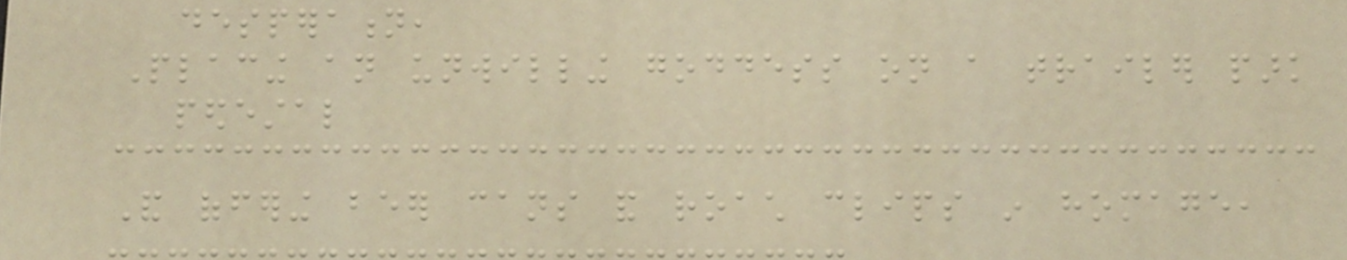desperation,
Placing an unwilling goddess on a trailer park
pedestal
And offering beer cans and roach clips in homage,
